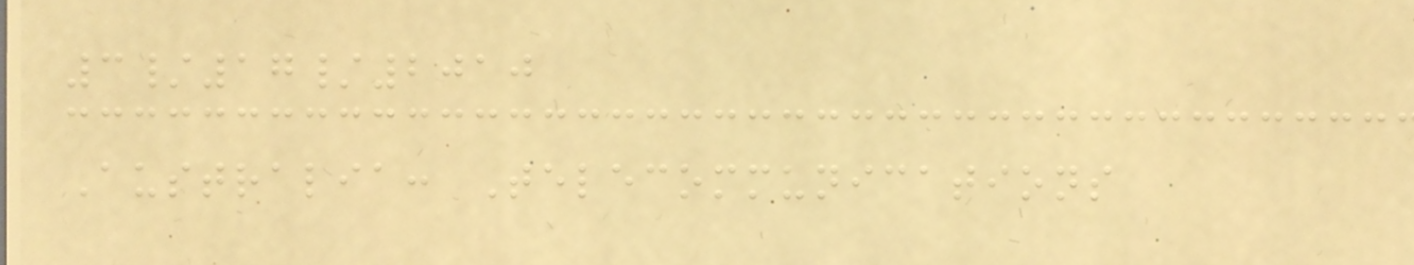3/17/2010
Australia: Telecommunications
